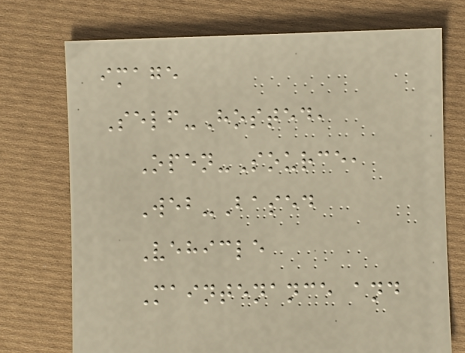image
Self-Hosted,
Open-Source,
Web-Based
Vehicle
Maintenance and
